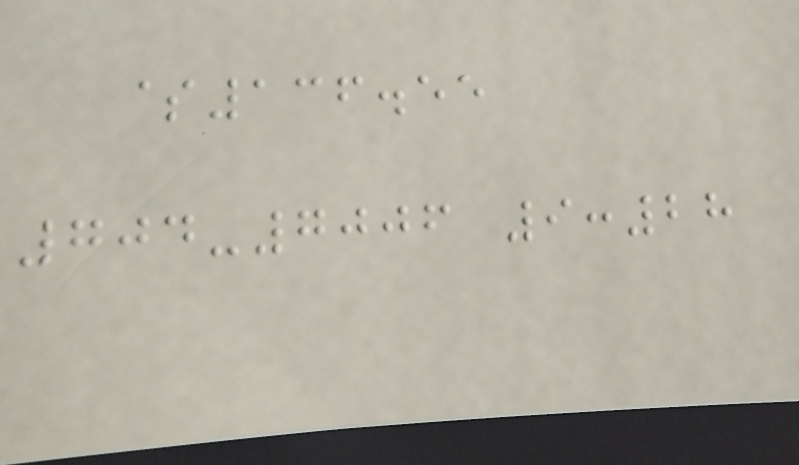$136.55
704-7006 9:28
